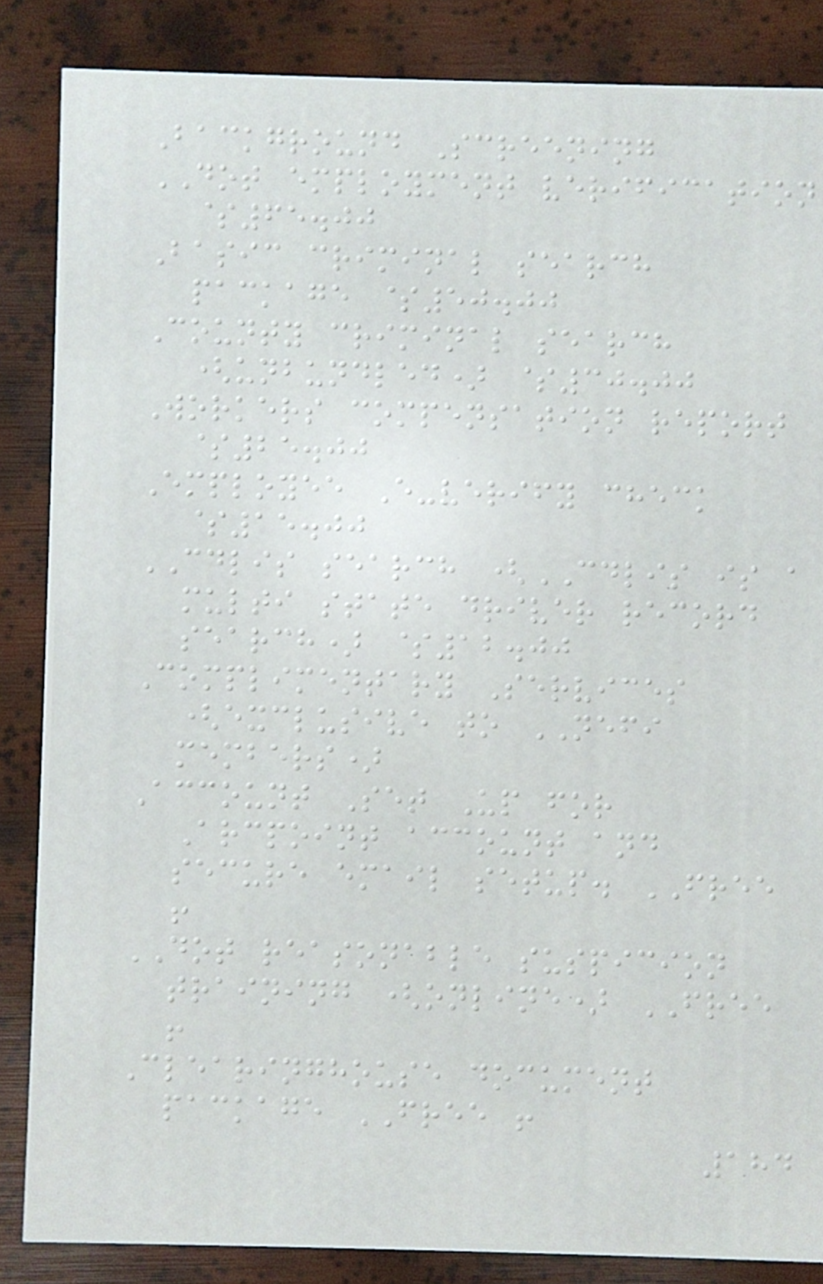Background Screening
DOT employment verification
$65.00
Basic criminal search
package $50.00
County criminal search
(unbundled) $30.00
Workers compensation report
$25.00
Employee E-verify check
$15.00
CDLIS search (CDLIS is a
multi state driver record
search) $12.00
Complimentary Services
(exclusive to NEFI
members)
Account Set Up for
Arcpoint account and
secure email setup. FREE
!
DOT reasonable suspicion
training (online) FREE
!
Clearinghouse document
package FREE !
184
